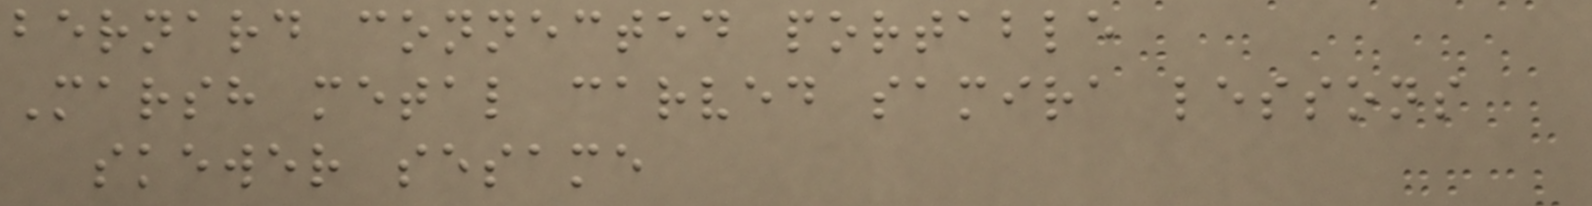bernard connected portable
Marsh metal carved samira lessons
skewer sesame
